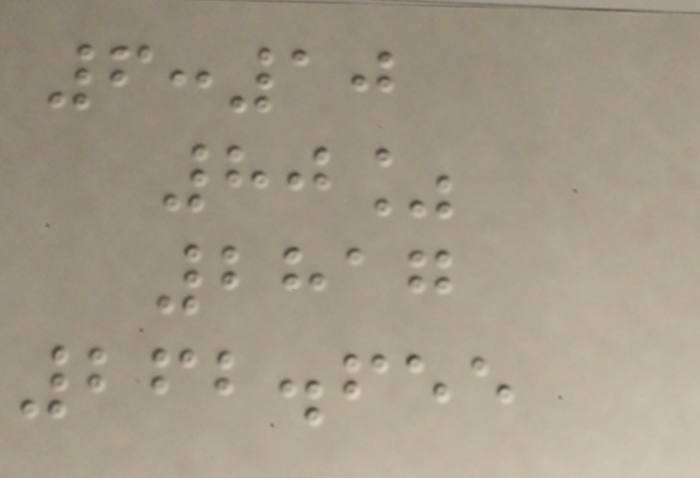6:10
80%
2817
262.655
